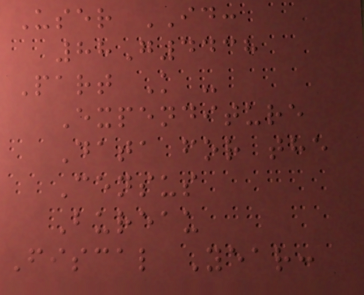User ID:
88G4438
Part K -
Expenditure
Data for the
Census
Bureau
Fiscal Year:
